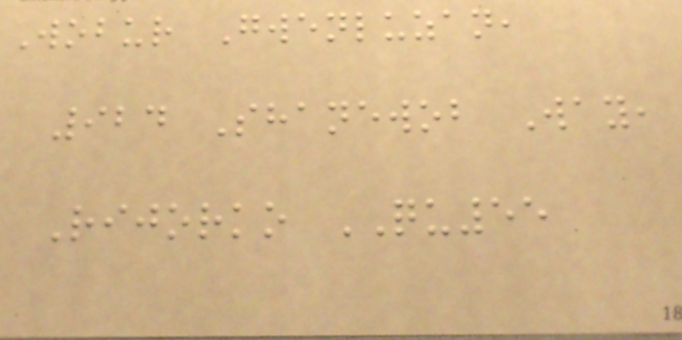Wobur Gwenluzan,
924 Shanewob Way,
Rijorko QU55
